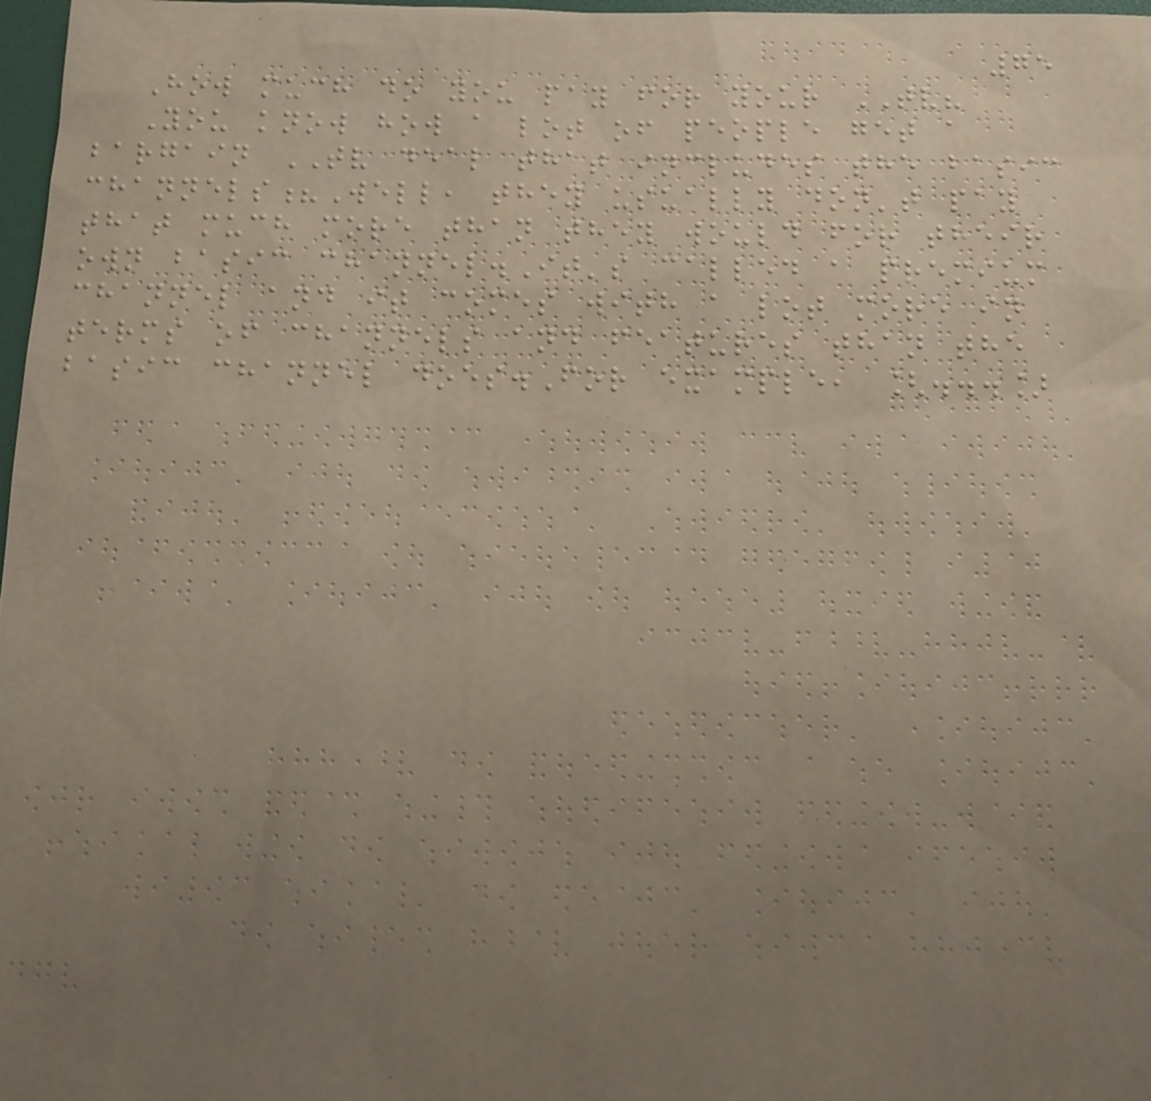75
How much do you pay for your TV?
You know how a lot of people get a
bargain TV deal that includes the basic
channels?Well, they usually don't pay
that much more than they would for their
own basic channel.It's called a premium
channel and it comes with a lot more in
terms of channels and features than the
basic channel does.For example, [...]
